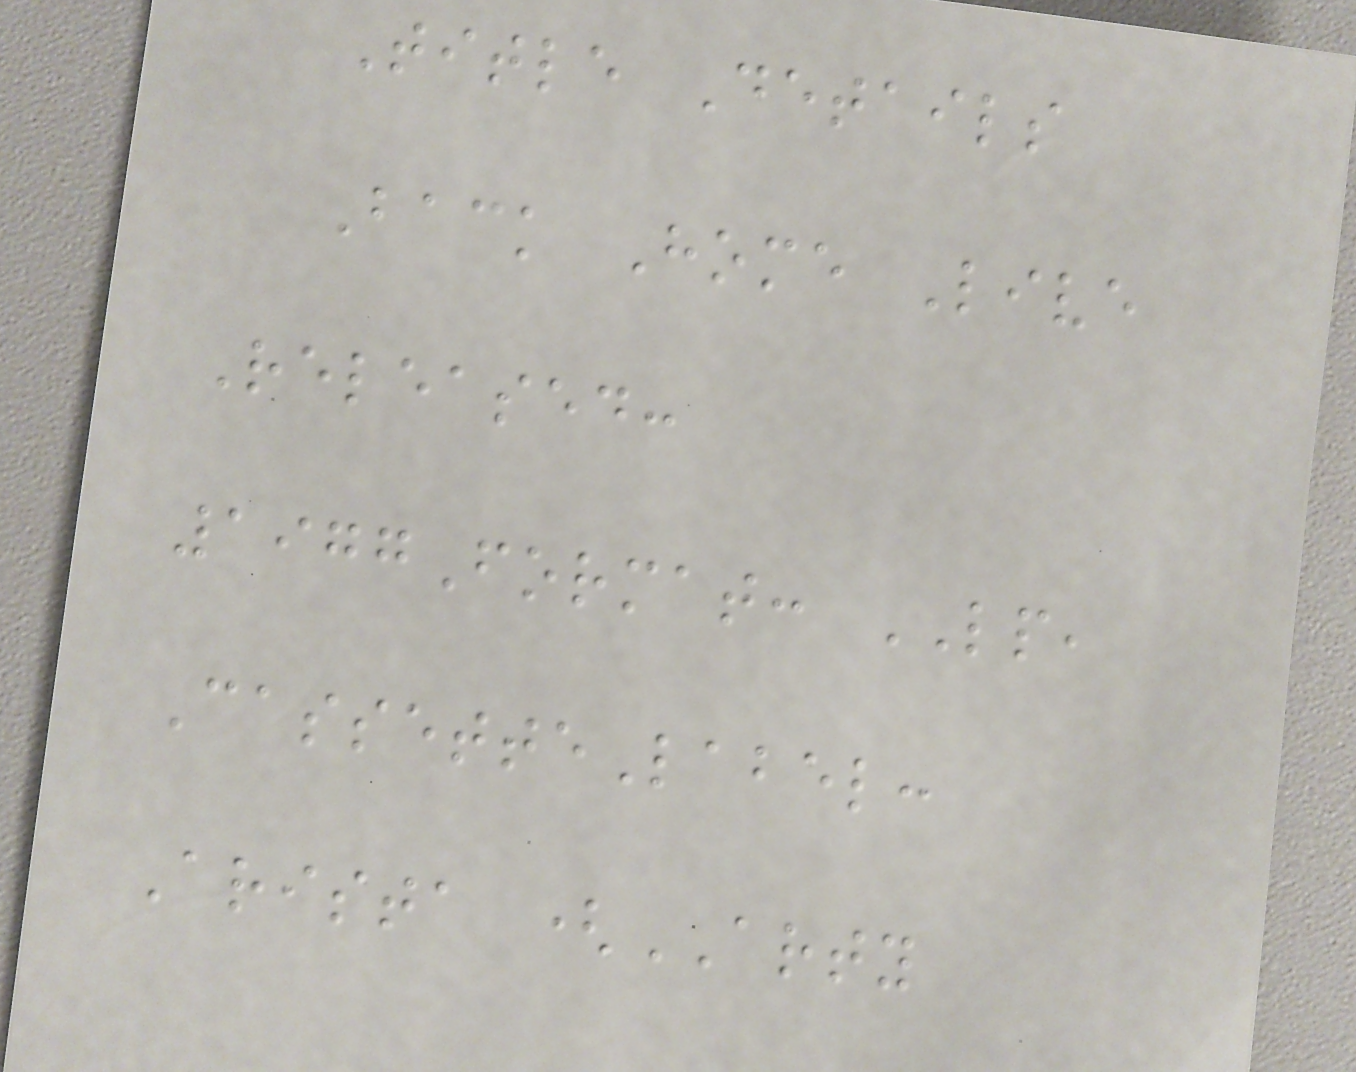Title Details
Back Home Live
Released:
1977Format: LP,
CassetteLabel:
Arista (ARTY
